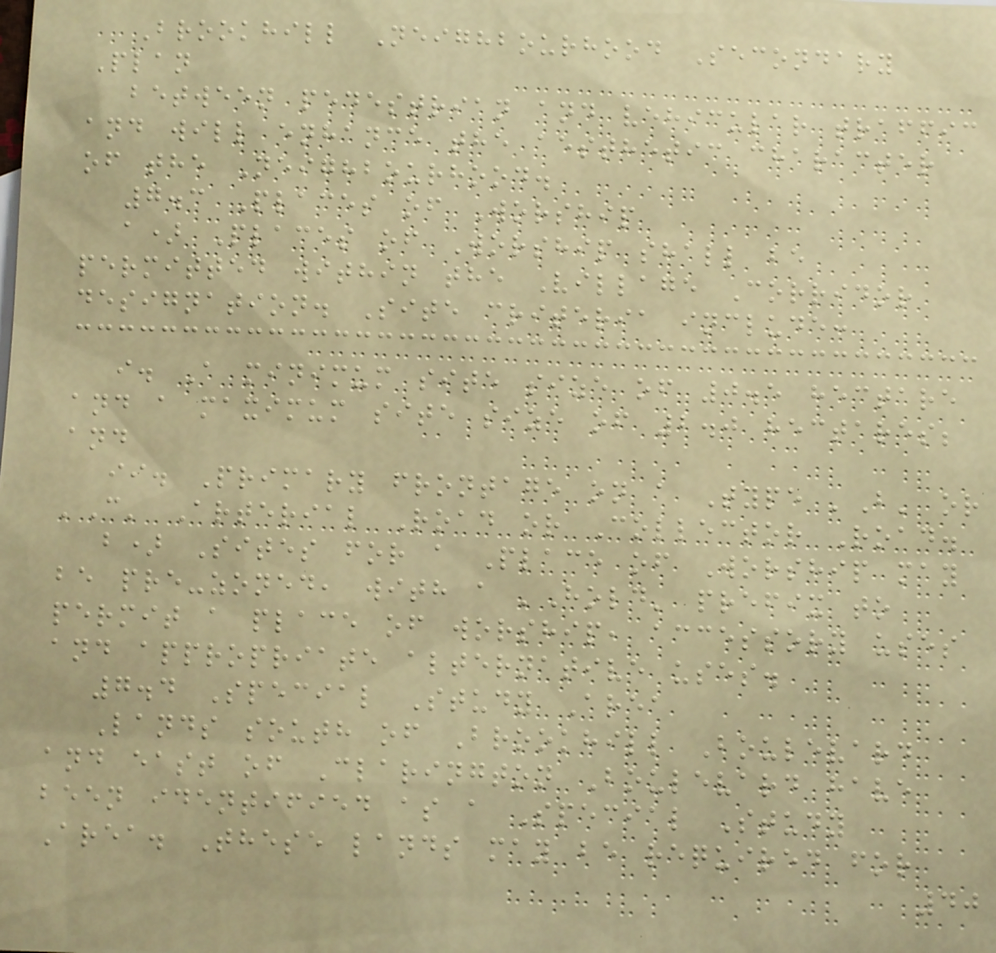Brookhill Neighbourhood Secondary
Plan
between pedestrian and vehicular traffic
and will enhance the aesthetic character
of the Neighbourhood.
7.3 Places of Worship
a) Places of Worship shall be
permitted within the Village Corridor
designation. Site criteria include:
i. A minimum site size of 0.5 hectare
and a maximum site size of 2.0 hectares;
and
ii. Primary frontage on a Type 'B' or
'C' Arterial Road or Collector Road.
b) Sites for a Place of Worship may
be pre-zoned, with a 'Hold' prefix to
permit a place of worship, accessory uses
and appropriate alternative uses.
7.4 Special Study Area
Lands south of Brookhill Boulevard
and east of Clarington Boulevard have
been identified as a Special Study
Area. These lands may be required for
40
